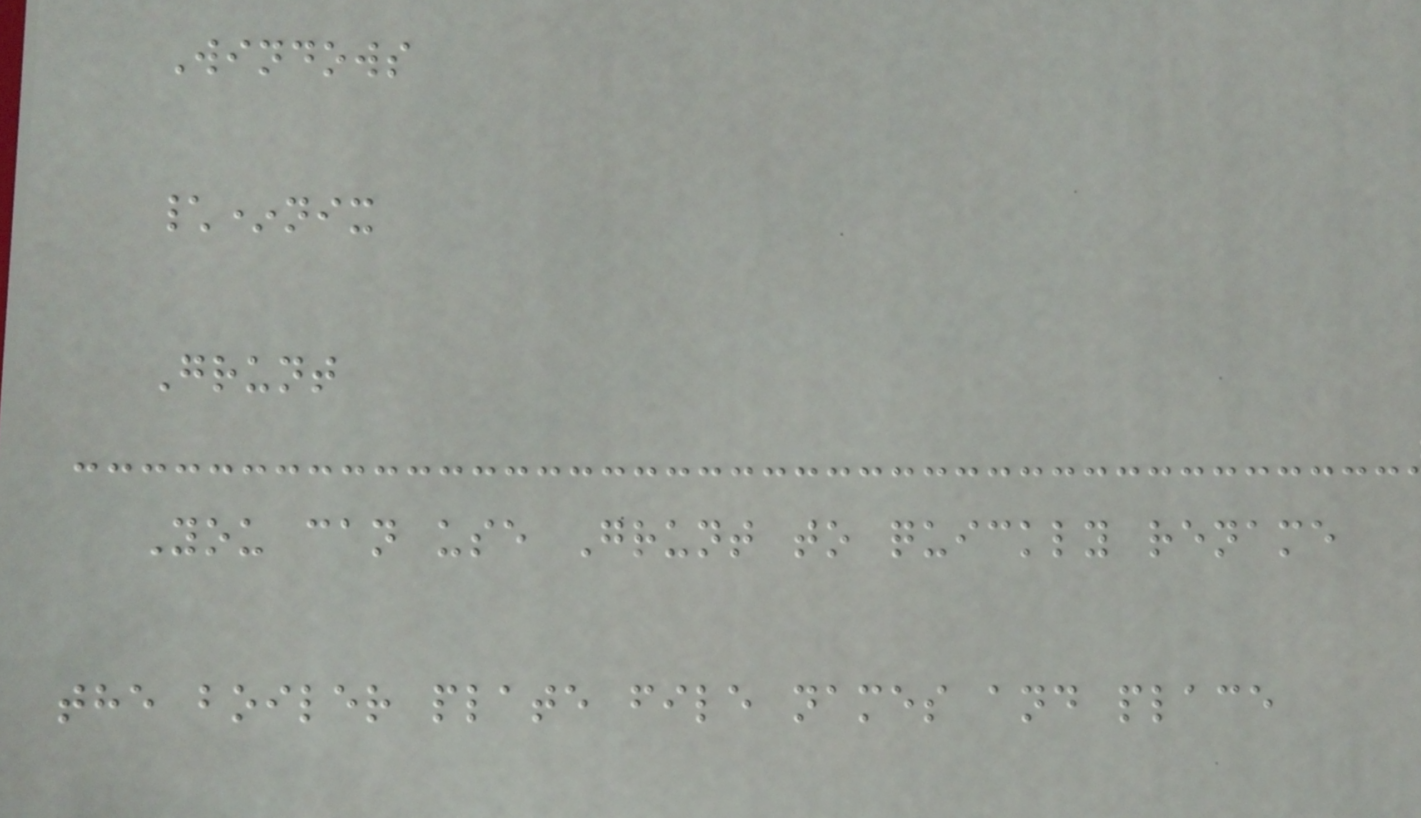Windows
\*nix
Grunt
You can use Grunt to quickly rename
the boiler plate file names and place
